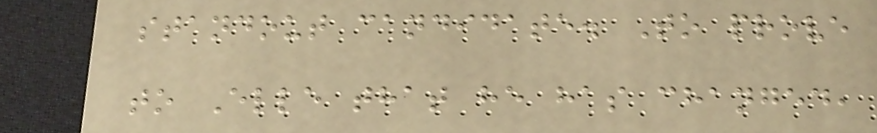standout candidate. To prove
to Elle that he has changed,
